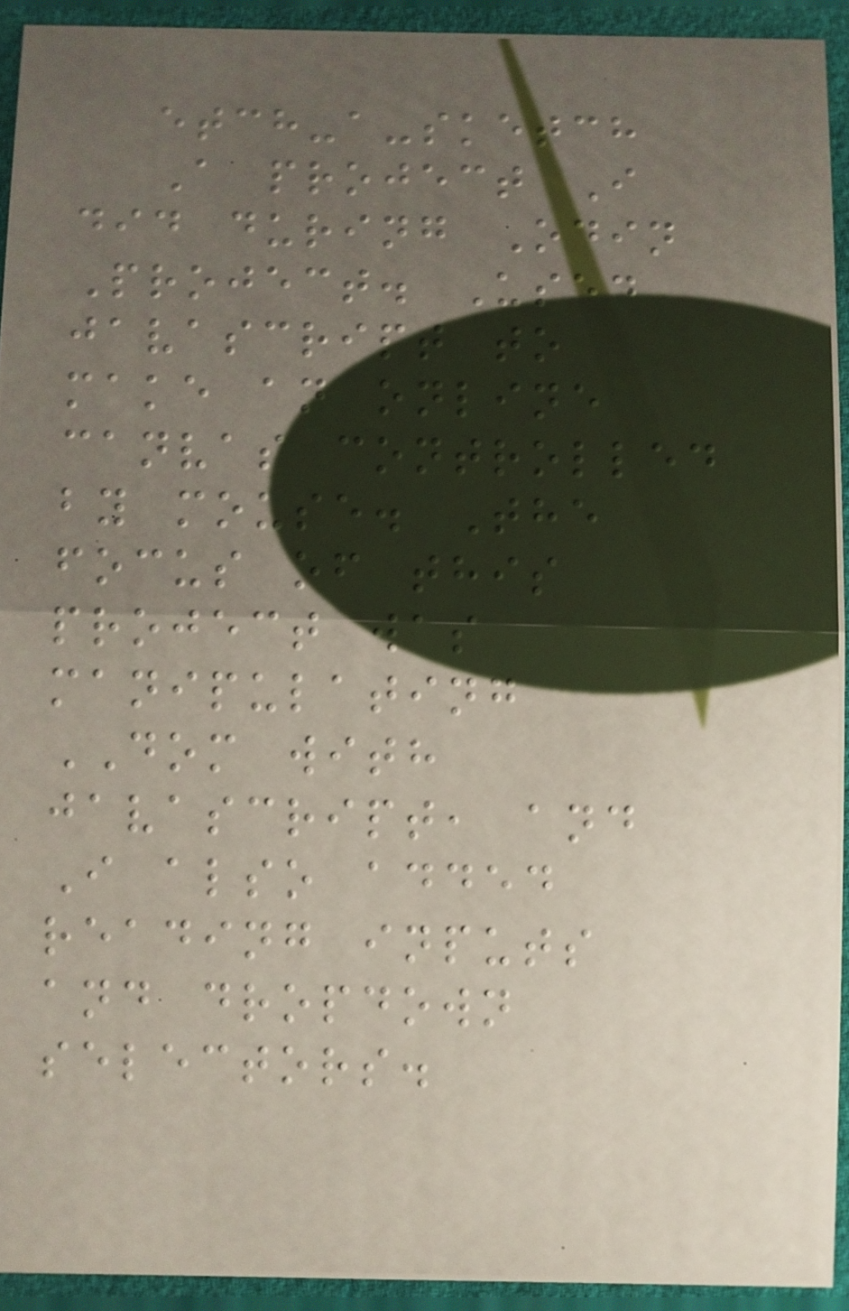etch-a-sketch
A project I
did during Odin
Project. Used
javascript to
make an online
canvas controlled
by mouse. The
focus of this
project was
manipulating
DOM with
javascript, and
I also added
reading inputs
and dropdown
selectors.
